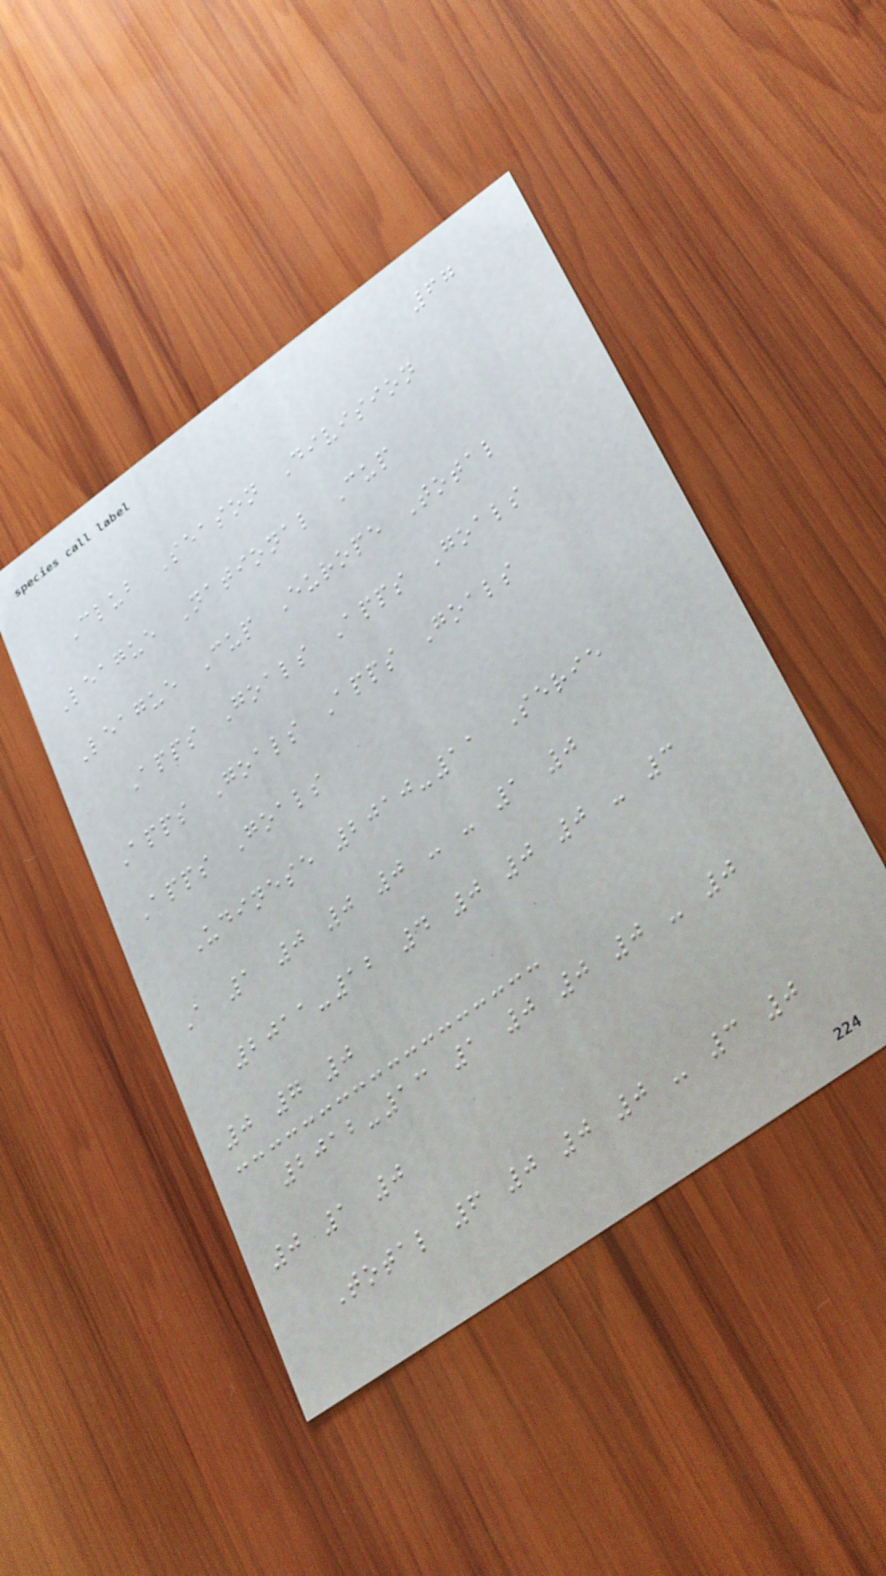67
Club Season Division
League National Cup
League Cup Europe Total
Apps Goals Apps Goals
Apps Goals Apps Goals
Apps Goals
Udinese 2010-11 Serie
A 1 0 0 0 - - 1 0
2011-12 4 0 0 0 - 3
0 7 0
2012-13 1 0 0 0 - 0
0 1 0
Total 6 0 0 0 - 3 0
